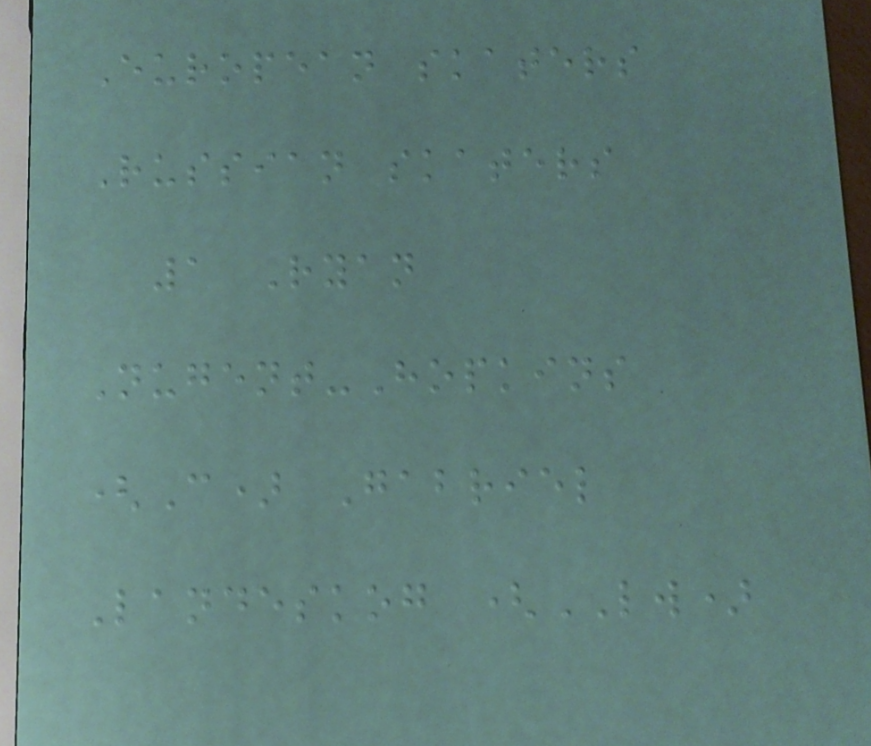European skaters
Russian skaters
1 Ryan
Nugent-Hopkins
(C) Gabriel
Landeskog (LW)
